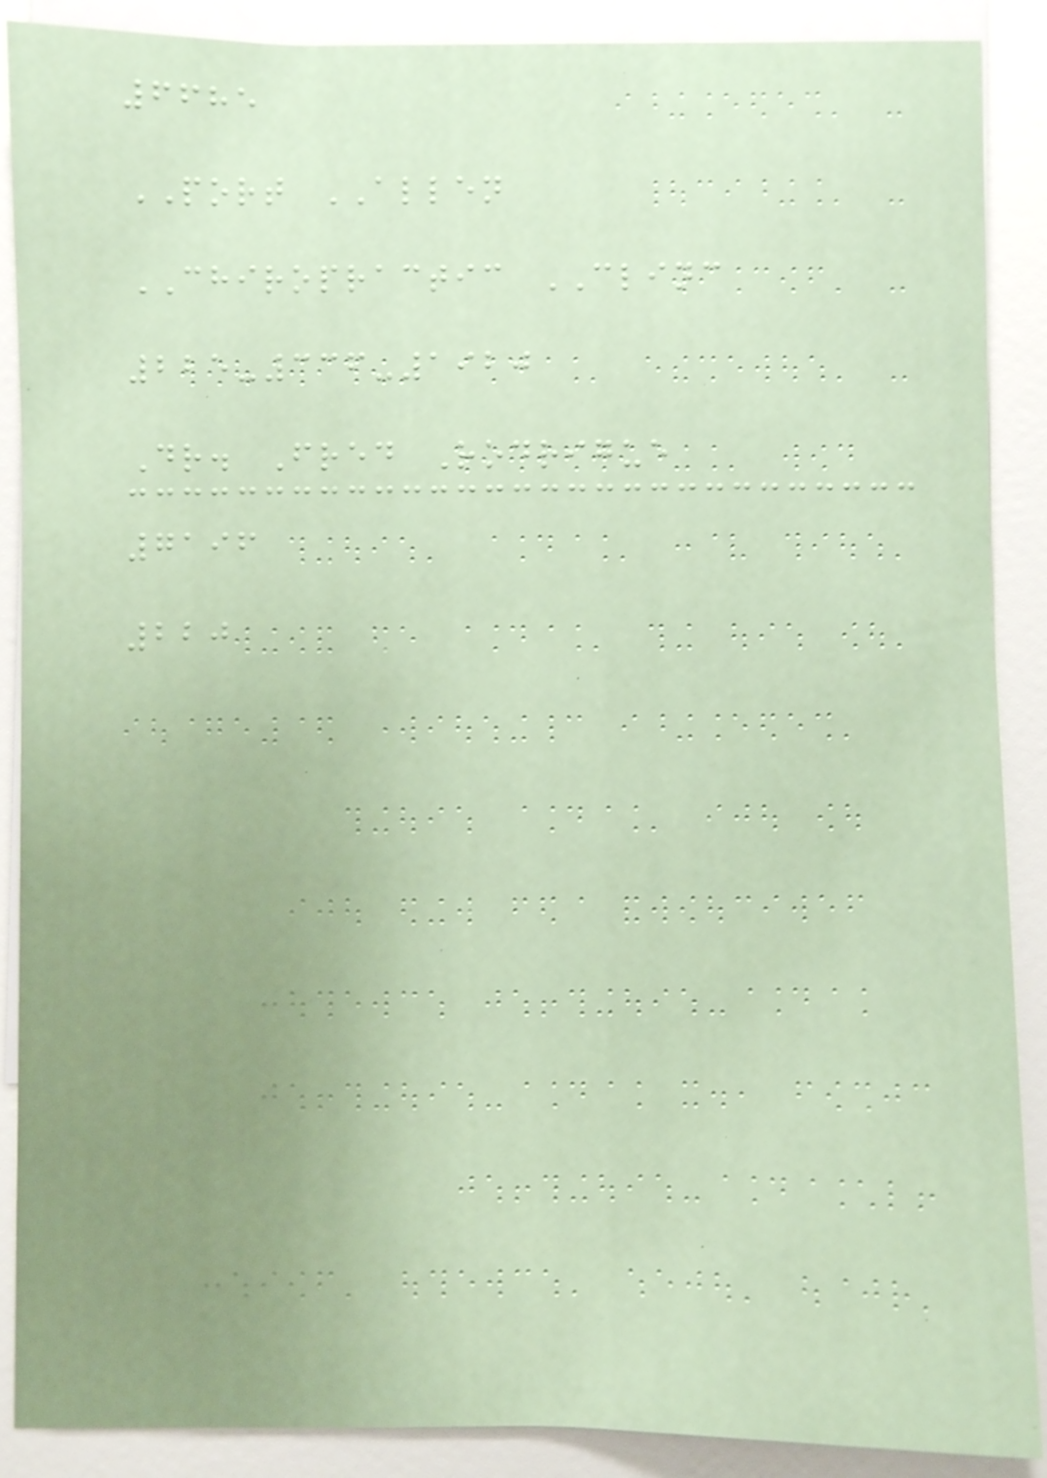6685
PORT ALLEN
CHIROPRACTIC CLINC
225-336-1920
Dr. Fred Rodrigue
7196
220
